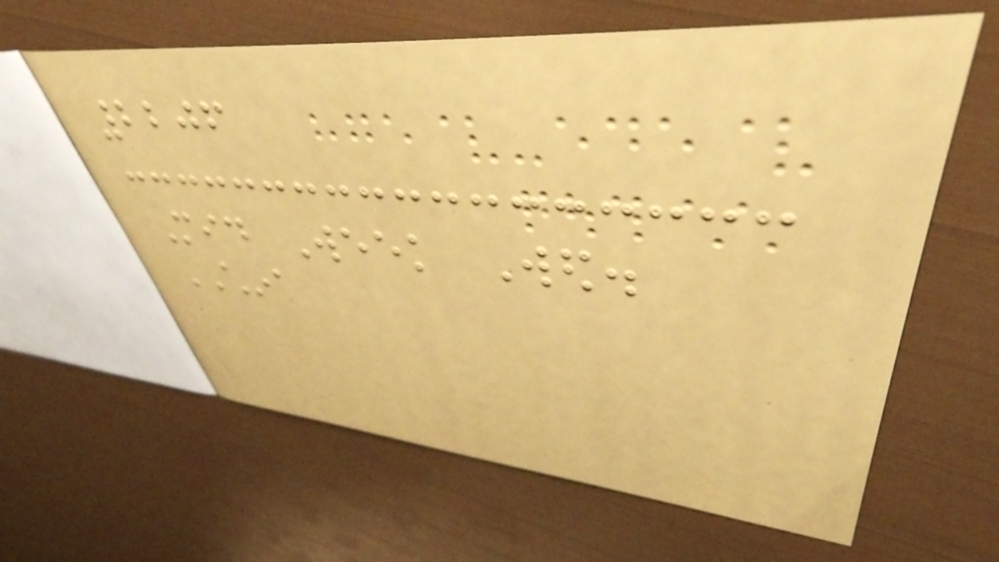2206
Mid Week Wed.
CHINA
